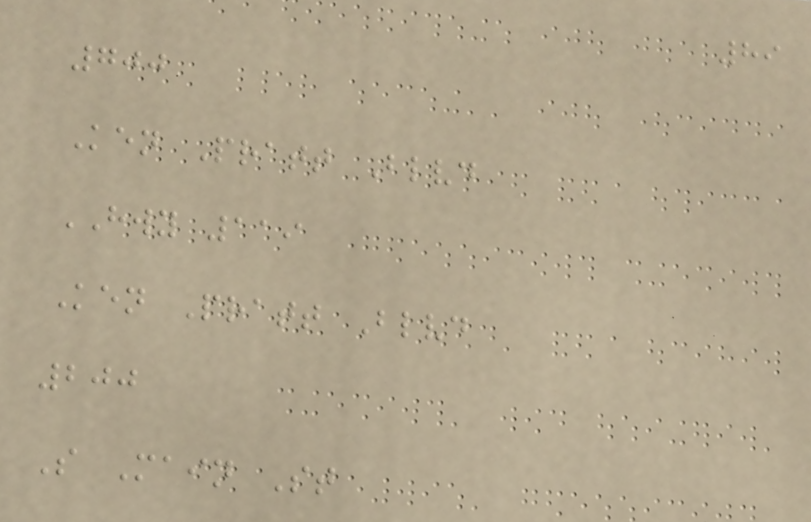89
700
Ken Pratt Blvd
HWY 119
Ken Pratt Blvd
200
S Main St
